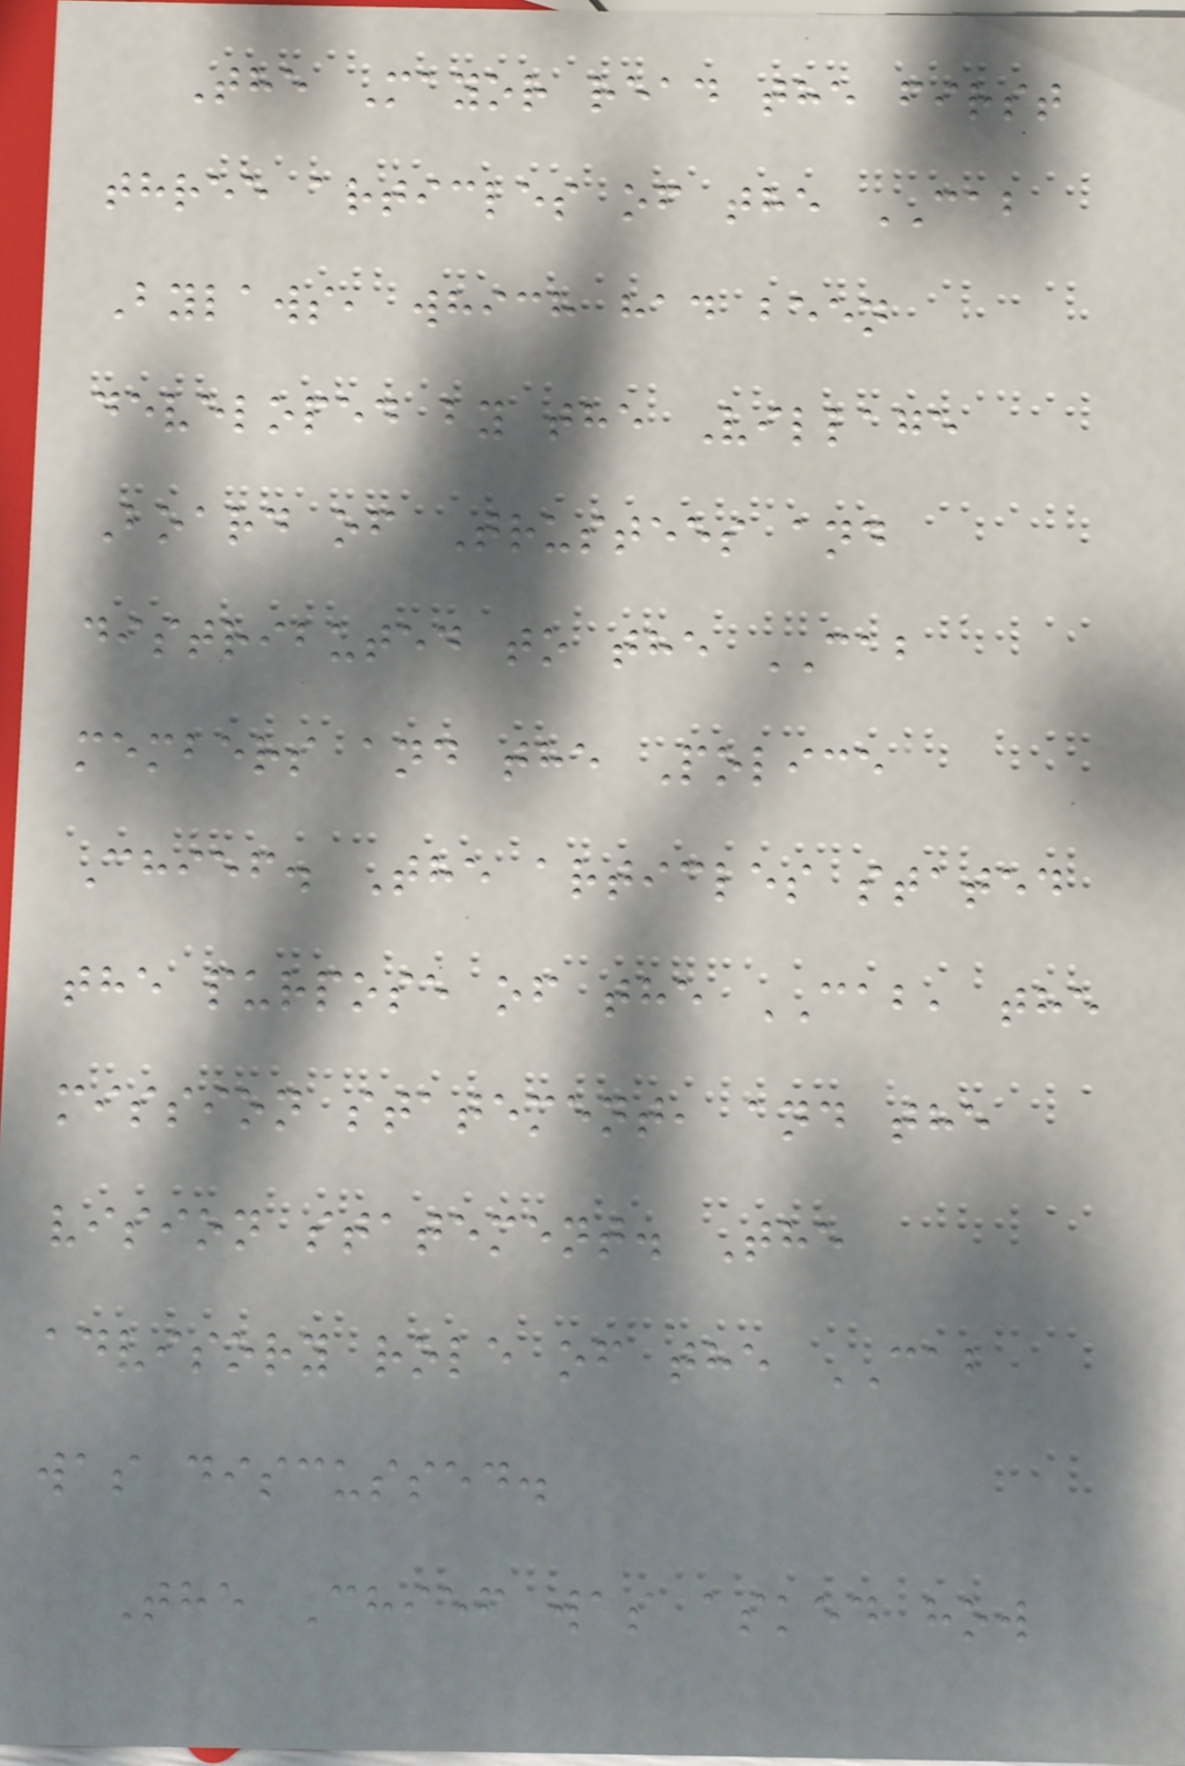The Mayor read the first
three articles of the CAB
Bylaws, which had been
developed by the Village
Board of Trustees and
distributed to the CAB
members and the Police
Chief. The articles stated
the purpose of the CAB, the
mission statement, and the
vision statement. The
advisory role of the CAB
was discussed.
The Chief was asked how
